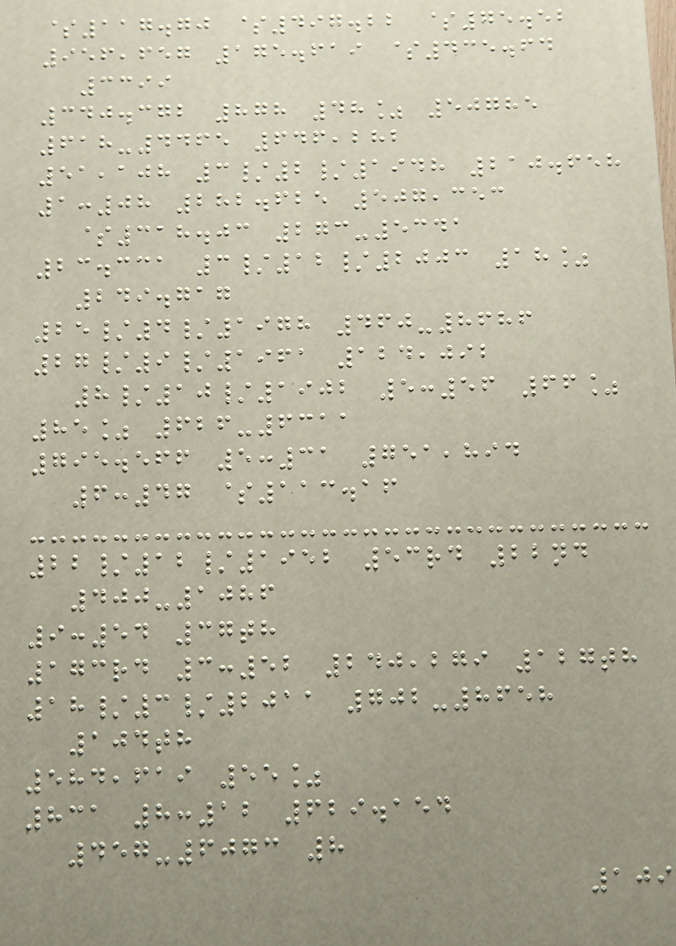$117.70 $497.22 $75.52
956,657 175.619 $435.64
3399
340.372 878 48% 50785
618-4465 646,282
51,108 3/2/1948 210.658
1:08 282.625 507,353
$318.03 273-5341
23.331 3/12/2003 18%
249.717
25/4/1978 460-8686
27/9/1961 124,092
8/10/1902 5:56 66%
85% 626-6311
795.566 5:31 751,894
6:47 $113.16
22/12/1952 53rd 22nd
400-1086
9:54 37th
173rd 3:52 240,279 127th
18/3/2011 702-8658
104th
584,619 55%
831 8:12 629.154
457-6073 8
109
